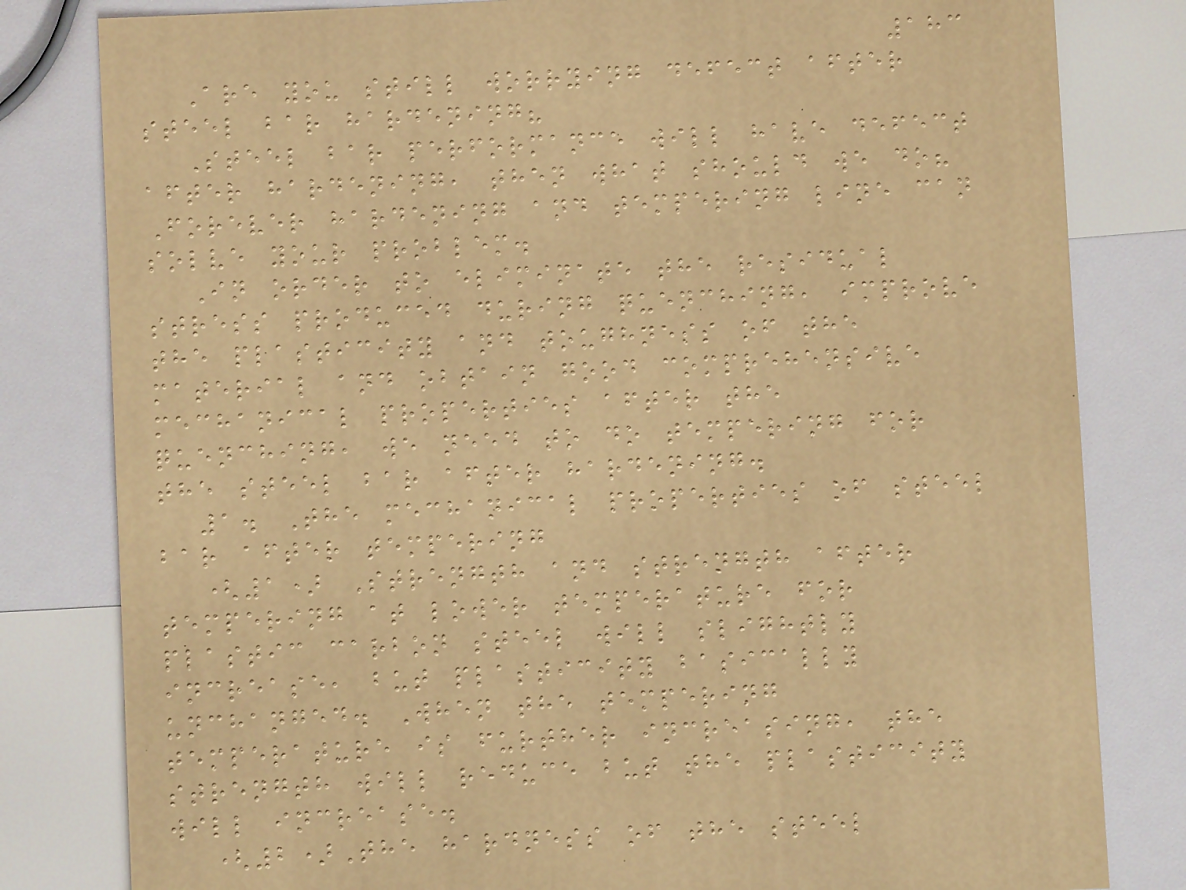183
Are you still worrying defect after
steel bar hardening?
Steel bar performance will have defect
after hardening, then what should we do?
Forever hardening and tempering line can
solve your problem.
In order to eliminate the residual
stress produced during quenching, improve
the plasticity and toughness of the
material and obtain good comprehensive
mechanical properties after the
quenching, we need to do tempering for
the steel bar after hardening.
1. The mechanical properties of steel
bar after tempering
(1) Strength and strength after
tempering at lower temperature for
plastic carbon steel will slightly
increase, but plasticity basically
unchanged. When the tempering
temperature is further increasing, the
strength will reduce but the plasticity
will increase.
(2)The hardness of the steel
